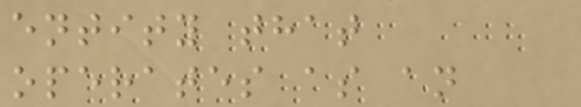entity that
operates as an
